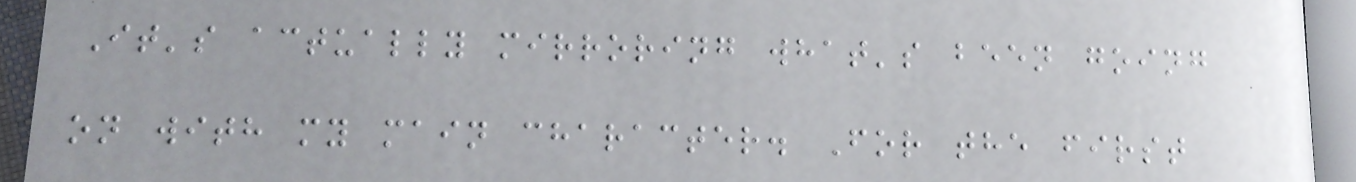It's actually mirroring what's been going
on with my main character. For the first
